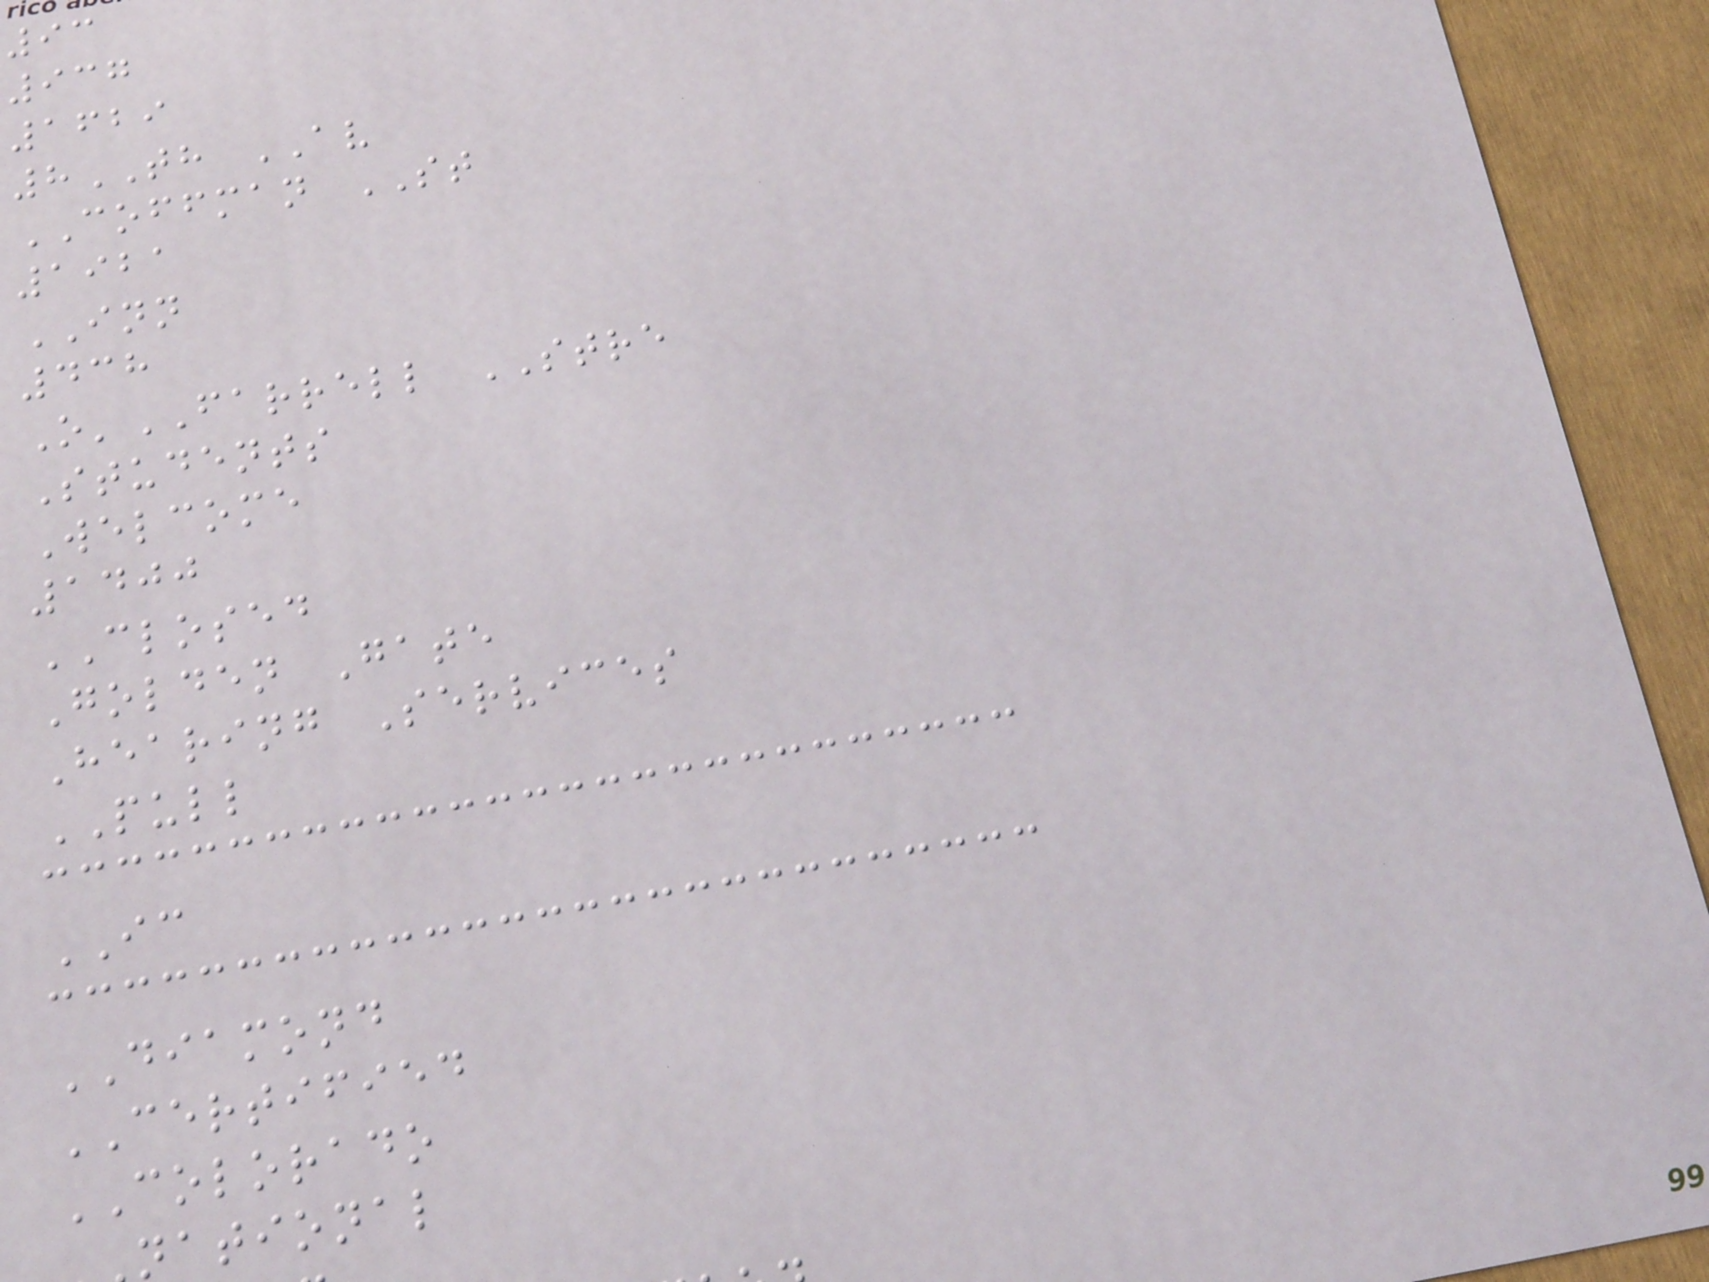93
937
1629
8TH AV
COFFMAN ST
1921
INN
438
O'FARRELL STRE
Students
Welcome
1400
CLOSED
Golden Gate
Hearing Services
PULL
IC
DIAMOND
CERTIFIED
COLORADO
national
